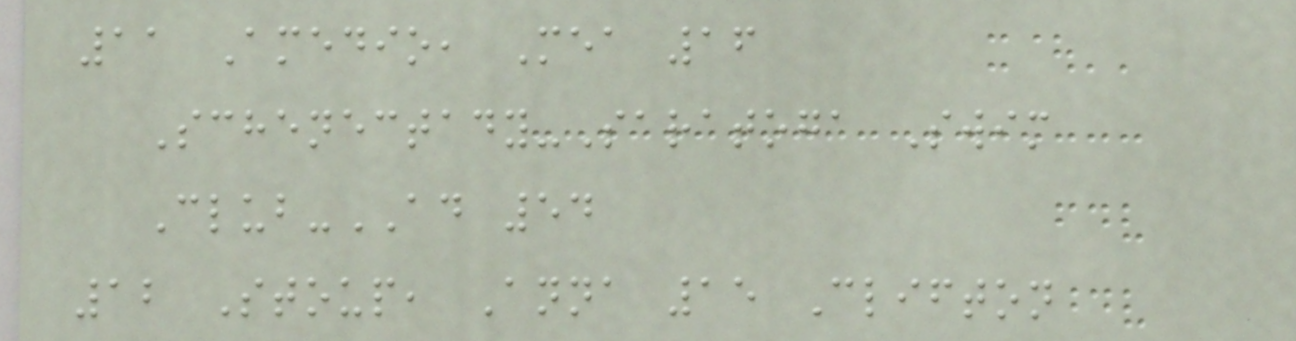11 Amedio, Mea 16
Schenectady-Saratoga Swim
Club-AD 54
12 Stoup, Anna 15 Clifton
